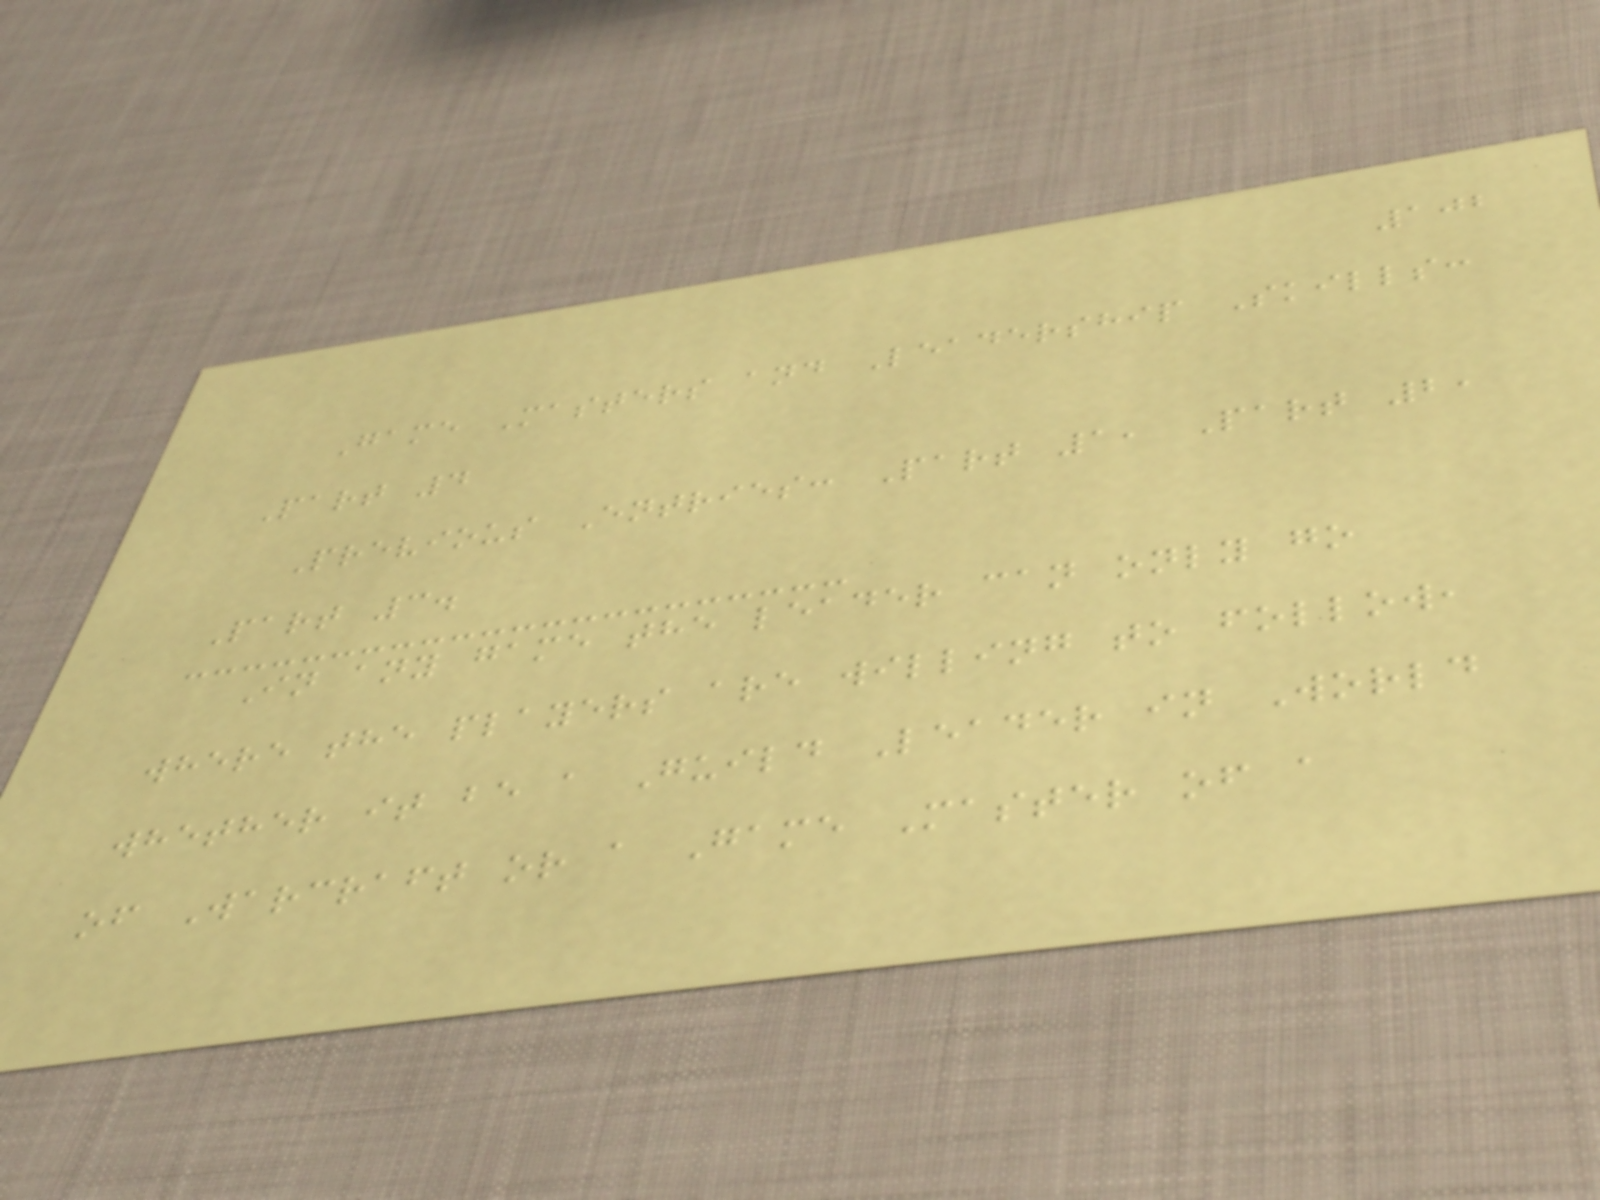102
Game Masters and Leadership Skills:
Part 4
Previous Entries: Part 1, Part 2,
Part 3.
In any game the leader can only go
where the players are willing to follow,
whether it be a Guild Leader in World
of Warcraft or a Game Master of a
